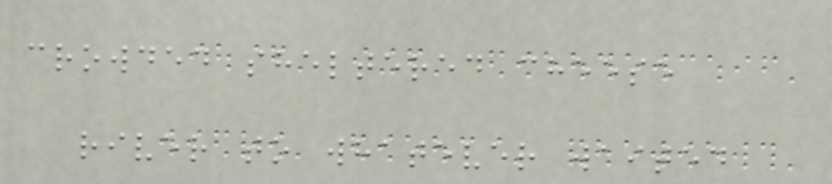crowded sheltered cheese
river to whatever waited
